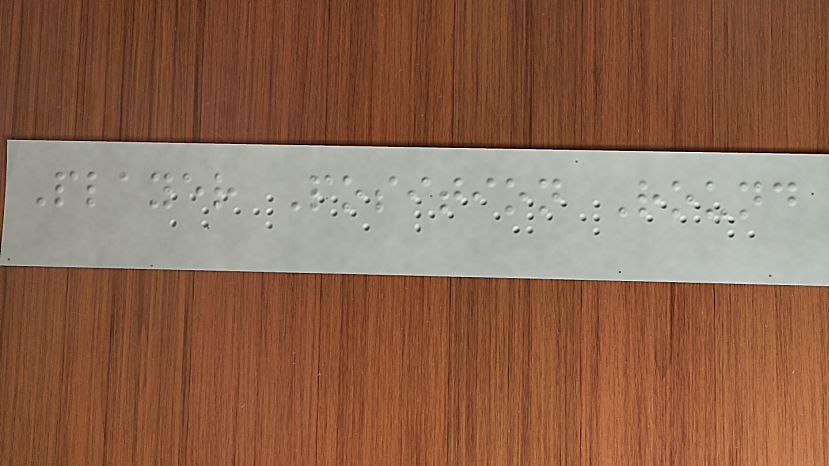Player Position Round
